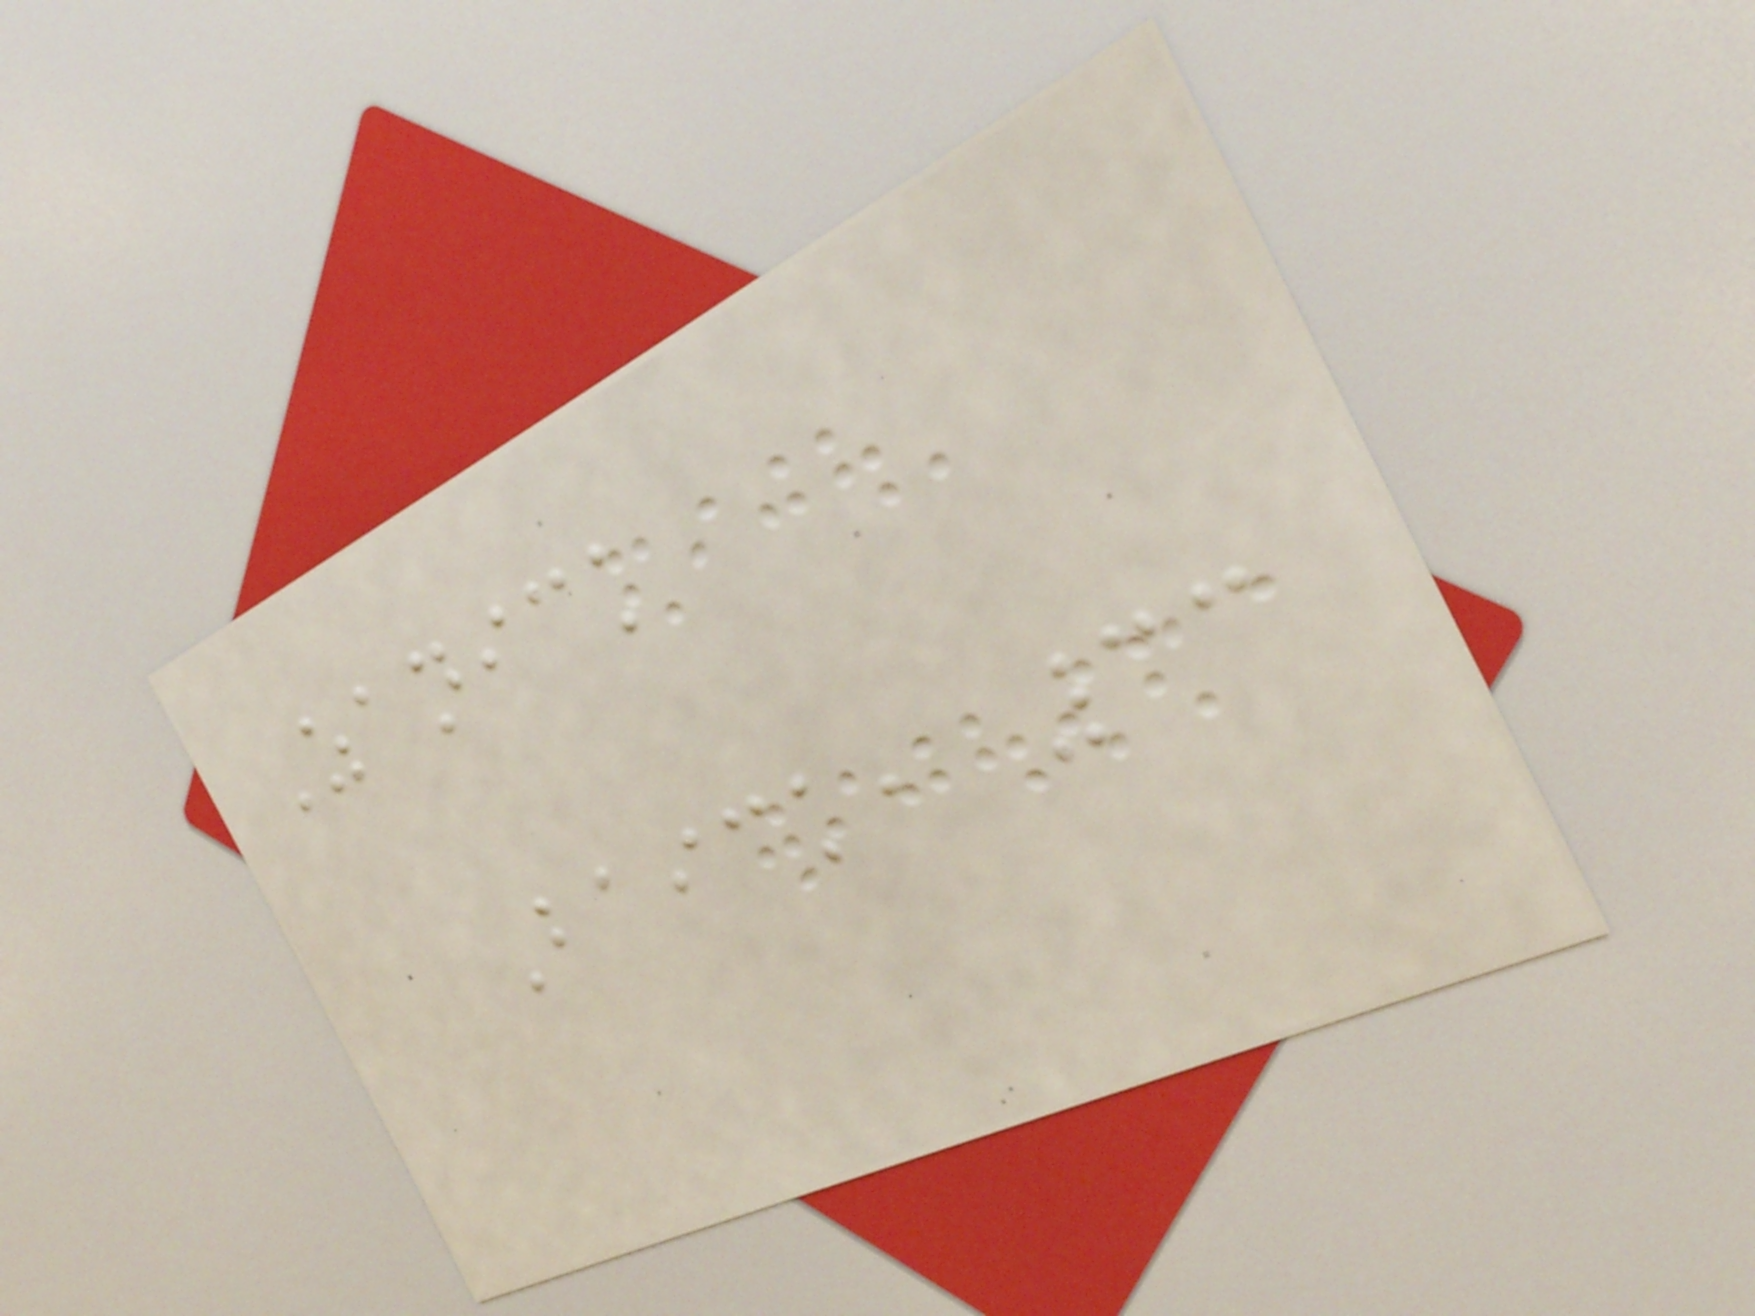Zanick
Baick, 33
